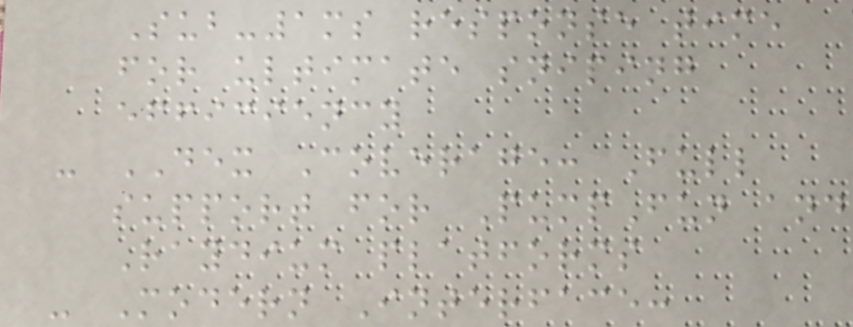Sub-1ms response time
for ultimate sniping
efficiency
- DEX Coverage: Full
support for PumpFun and
Raydium platforms
- Modern Interface:
